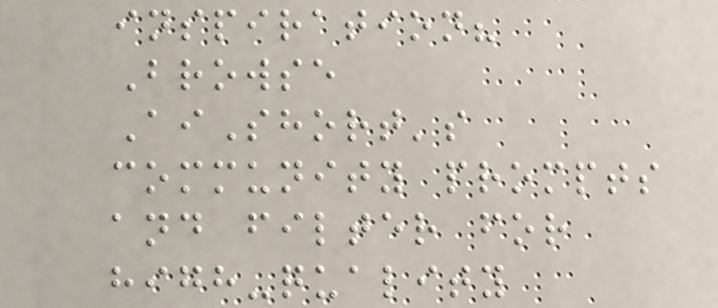inspiration?
Browse
AiShort's
community prompts
and filter for
high-quality
